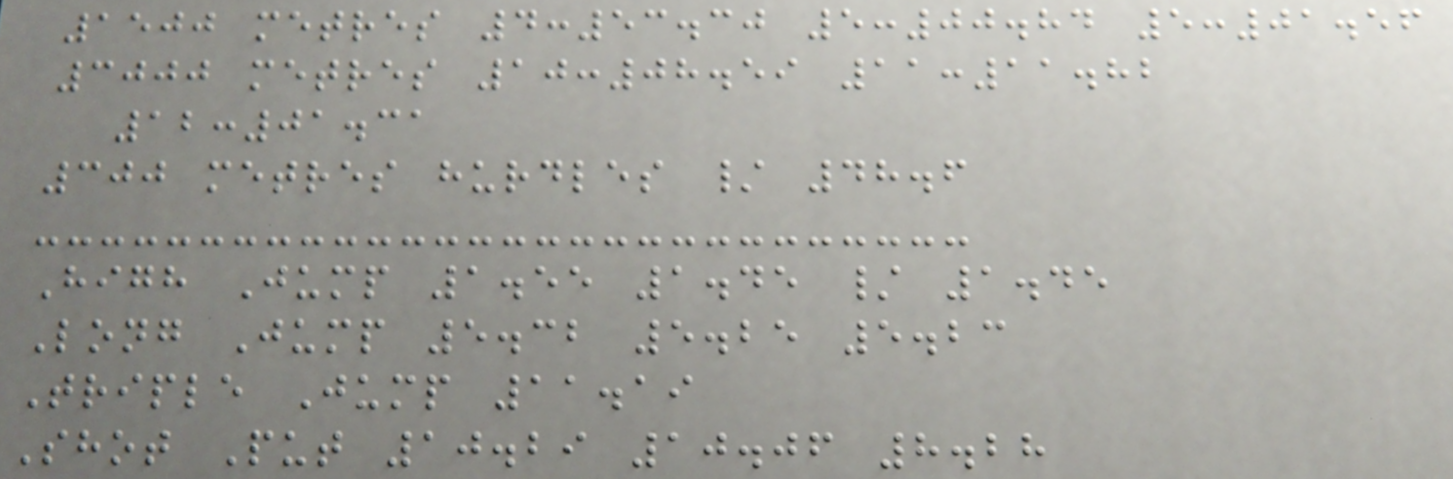1500 metres 4:53.30 5:00.84 5:01.56
3000 metres 10:08.59 11:11.82
12:01.31
300 metres hurdles / 48.6
High Jump 1.55 1.45 / 1.45
Long Jump 5.32 5.25 5.23
Triple Jump 11.19
Shot Put 10.29 10.06 8.28
